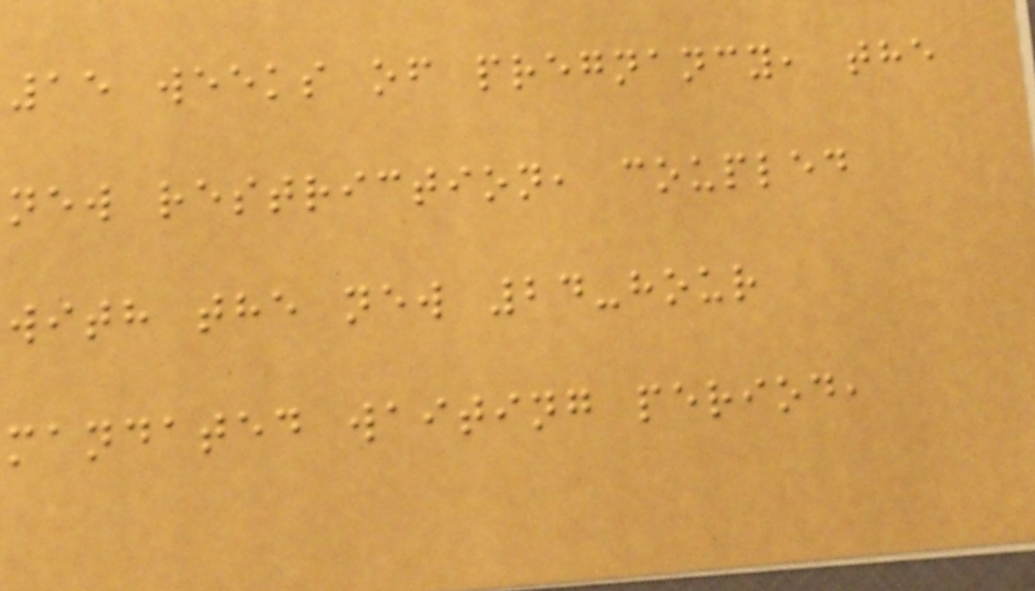15 weeks of pregnancy, the
new restriction, coupled
with the new 24-hour
mandated waiting period,
